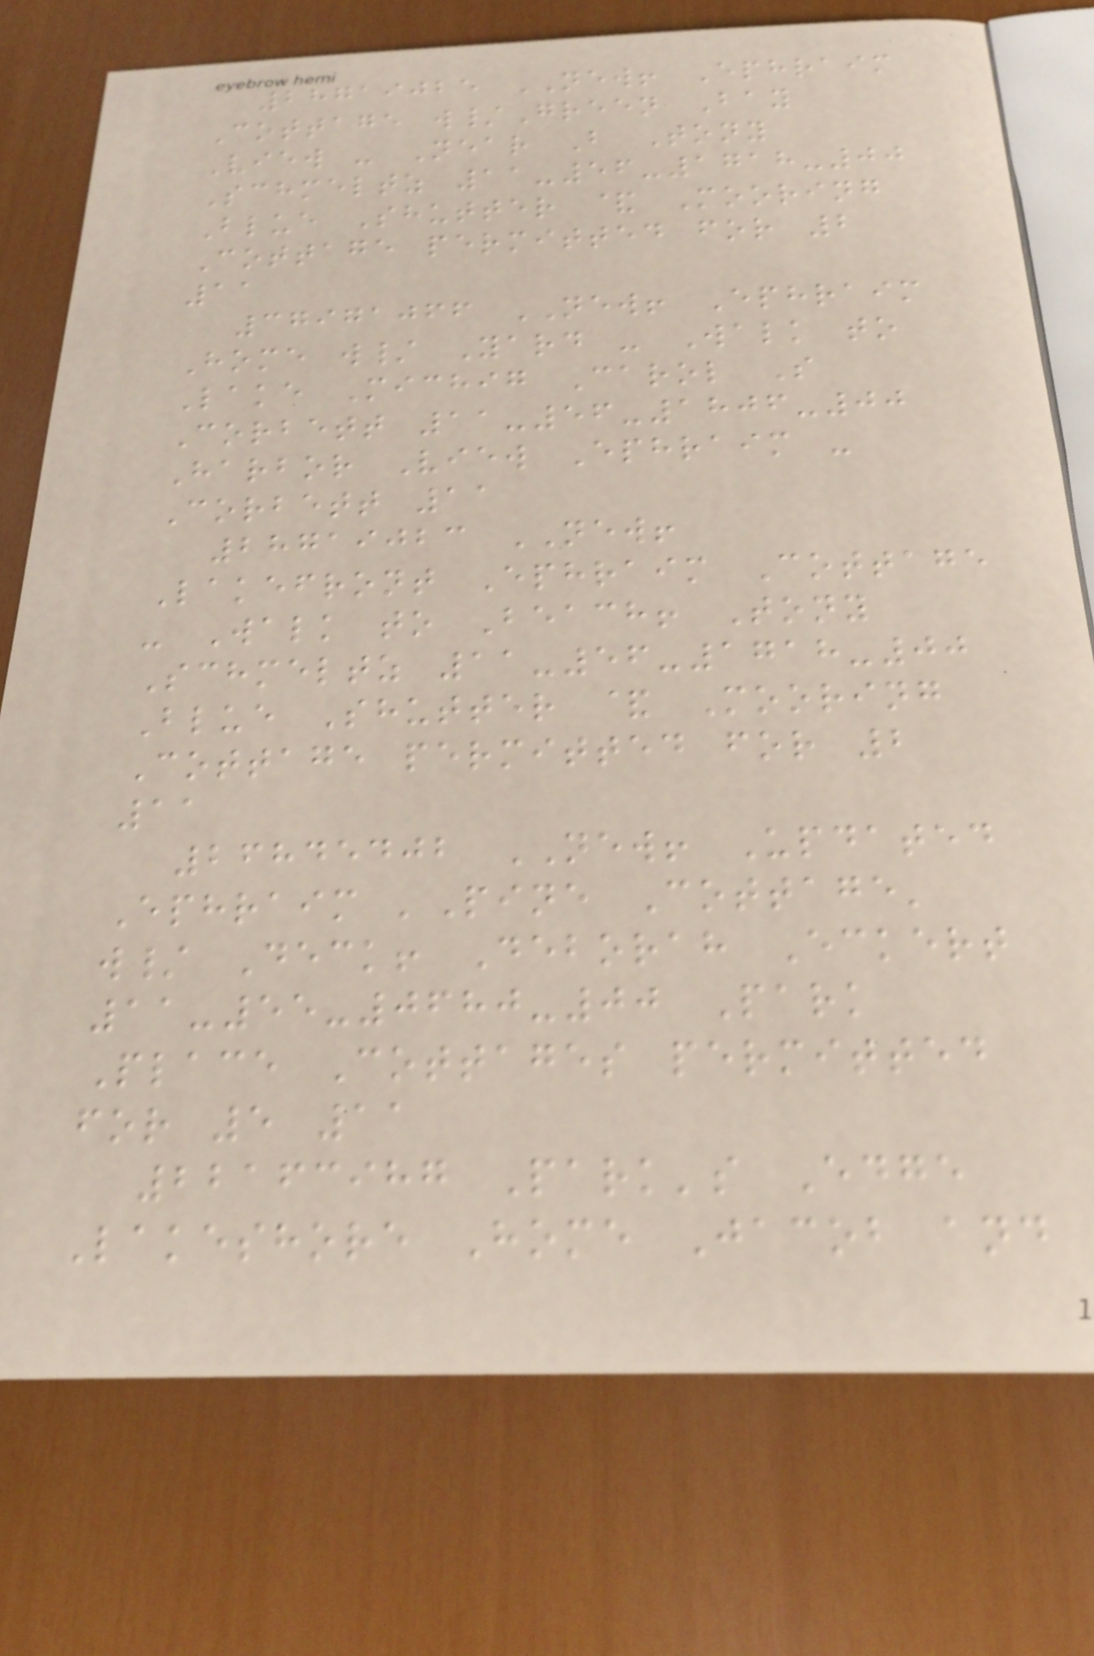28719025 NEW! Ephraim
Cottage w/Green Bay
View - Near B Tony
Schmeltz 11-56-1718-00
Blue Shutter & Mooring
Cottage permitted for 2
11
37971066 NEW! Ephraim
Home w/ Yard - Walk to
Lake Michig Carol S
Corbett 11-56-1806-00
Harbor View Ephraim -
Corbett 11
28719023 NEW!
Lakefront Ephraim Cottage
- Walk to Beach! Tony
Schmeltz 11-56-1718-00
Blue Shutter & Mooring
Cottage permitted for 2
11
26845402 NEW! Updated
Ephraim 'Pine Cottage'
w/ Deck! Deborah Eckert
11-55-0680-00 Park
Place Cottages permitted
for 5 11
22163987 Park's Edge
Lakeshore Home Jacob and
